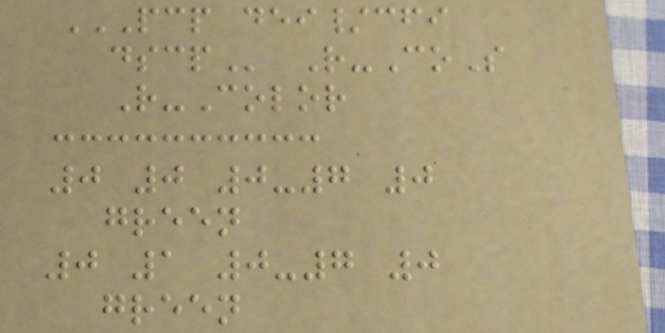PCP DEI/CFI
DSCP R-CoS
R-Color
0 0 0-7 0
green
0 1 0-7 0
green
